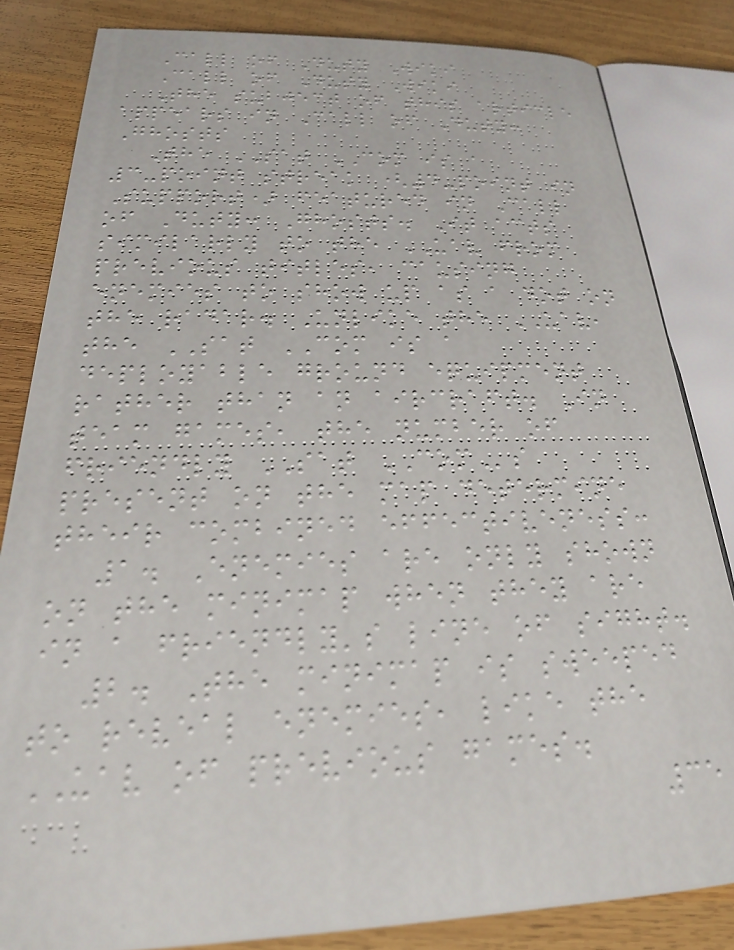Call of Duty Wiki
Call of Duty Wiki
The subject of this article
appears in Call of Duty:
Ghosts
The SAT COM is a
3-point streak (4-point in
Support) featured in Call
of Duty: Ghosts. It acts
similarly to the UAV from
previous titles, causing
enemies to show up as a dot on
the radar. Unlike the UAV,
the SAT COM is a
deployable ground equipment
rather than an aircraft. In
team games, the number of
friendly SAT COMs
present on the map determine
their combined effectiveness:
1. Enemies are only shown
on the minimap when they are
in a friendly's line of sight.
2. The minimap is sweeped
to reveal enemies, like the
UAV of previous games.
35
